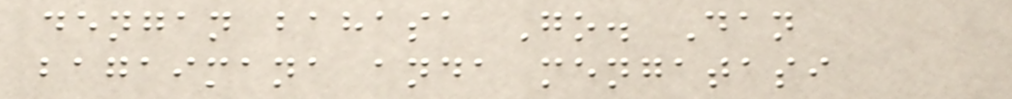dengan bahasa Go. Dan
bagaimana anda mengatasi
